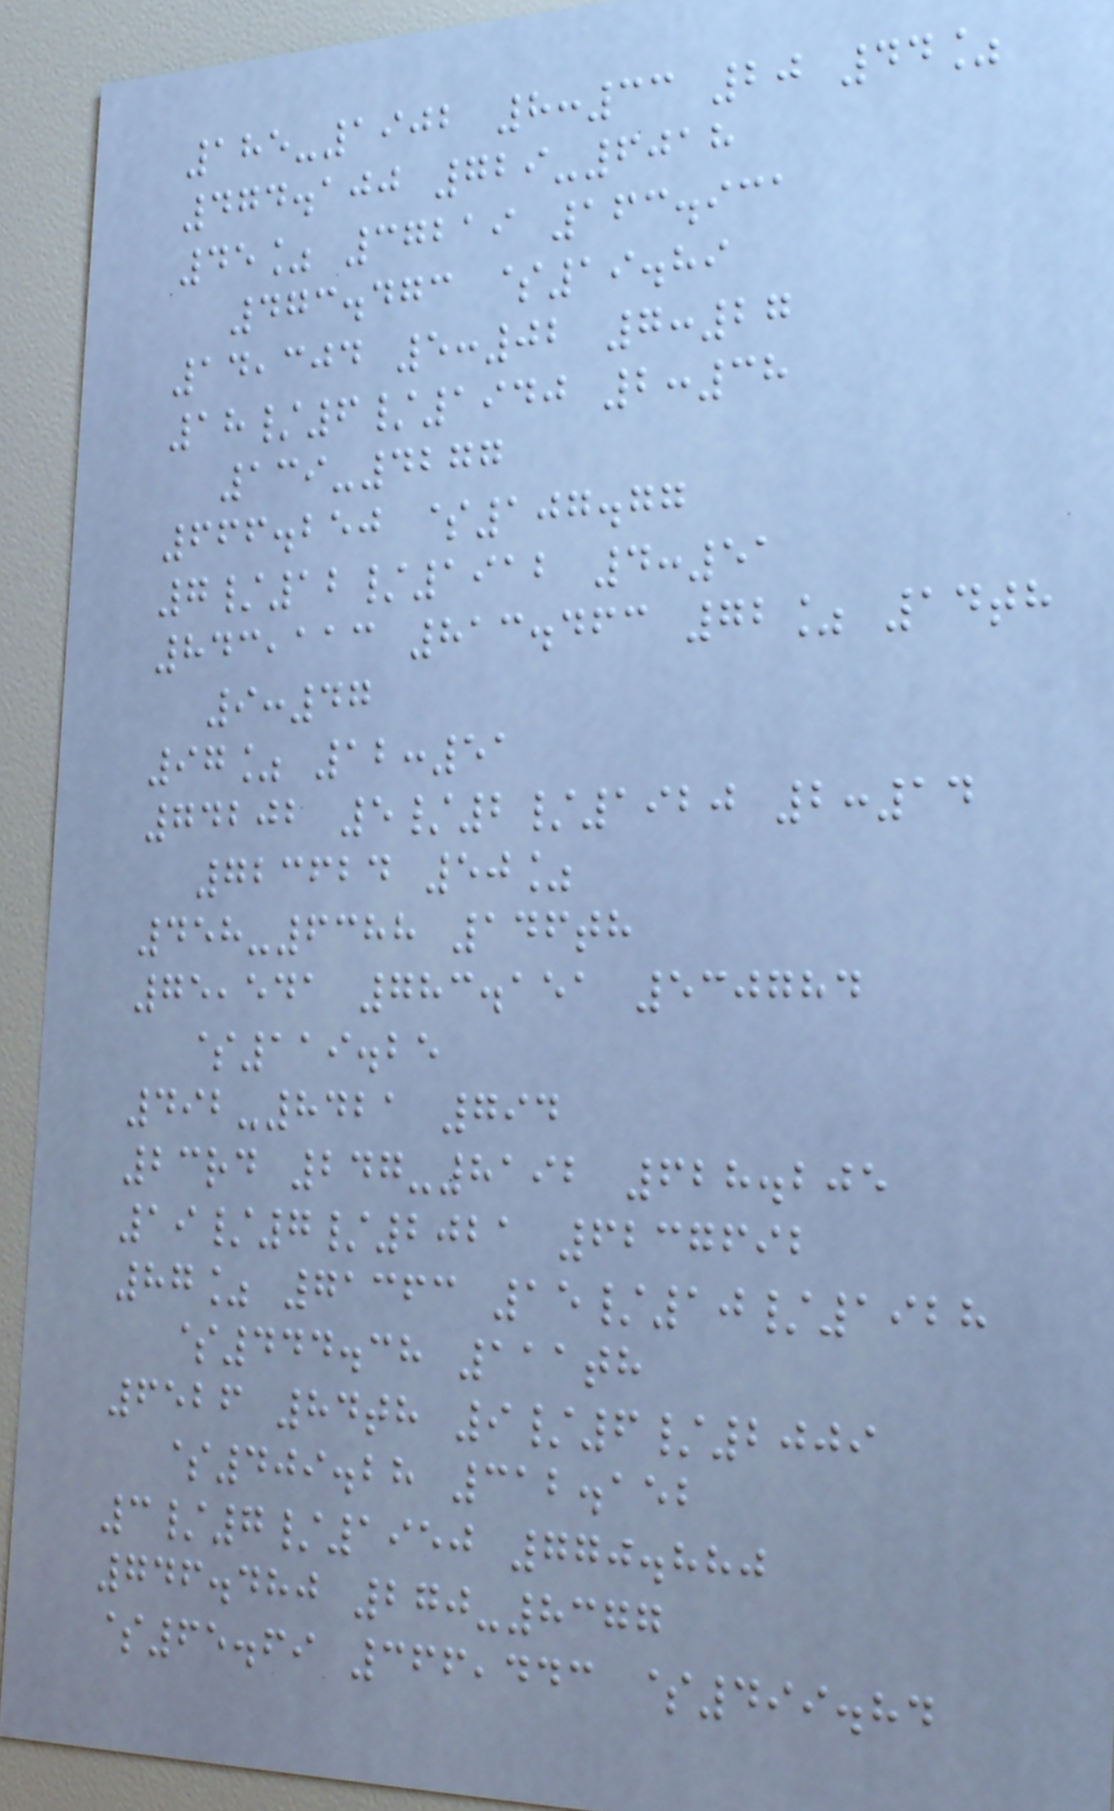185-1902 8:33 20 44%
474.100 729-6018
45% 37219 163.931
473.473 $19.89
14,304 5:02 7:27
18/6/1940 2:38
139-4277
666.250 $107.77
7/12/1912 4:51
843,113 813.463 72% 14th
9:47
97% 12:51
74202 5/2/1920 2:14
723624 50%
458-6388 146th
75,541 783.151 530784
$119.25
492-8421 794
23rd 247-8192 628.205
19/7/2021 6237692
87% 71363 15/10/1928
$444.38 111th
6526 84th 9/6/2009
$409.28 312.152
3/7/1950 770.880
746.480 270-8377
$65.69 366,443 $499.84
